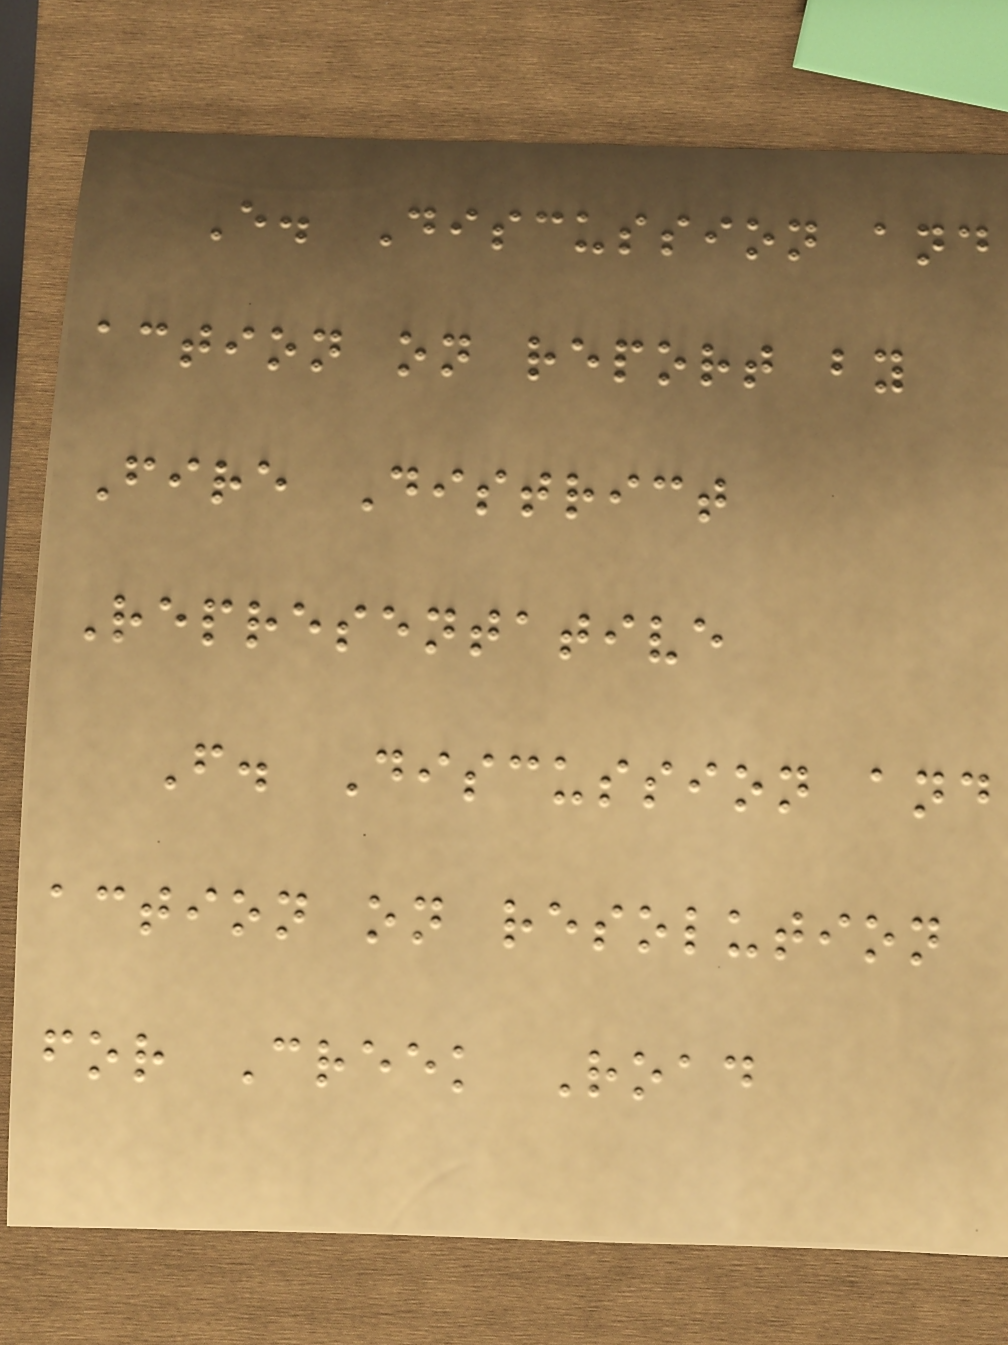E. Discussion and
action on report by
Fire District
Representative
F. Discussion and
action on resolution
for Creek Road
